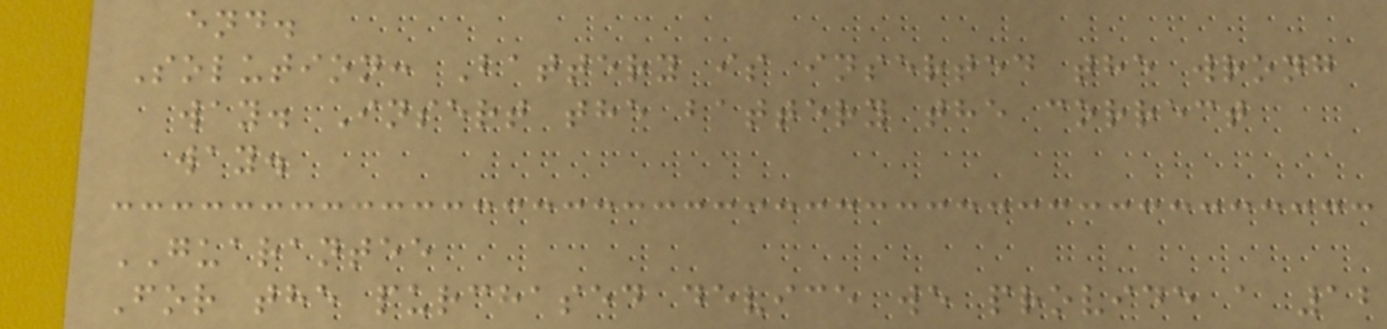end.
Solution: Battery is inserted the wrong
way. Insert the battery the correct
way.
GUARANTEE
For the purchased device we provide a 12
